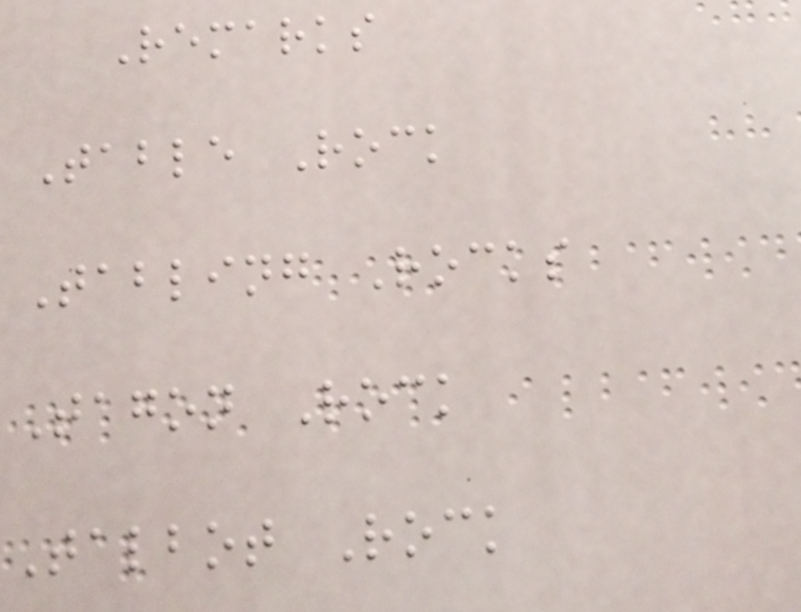Remarks
Table Rock
Tabling Rocks
Tagon Rock
Talbot Rock
